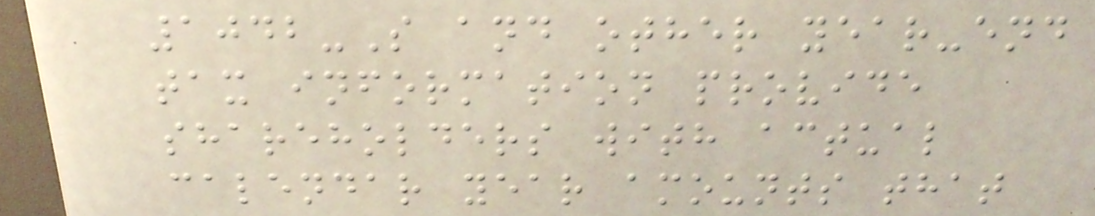1042-S and other year-end
tax information provide
shareholders with actual
calendar year amounts that
